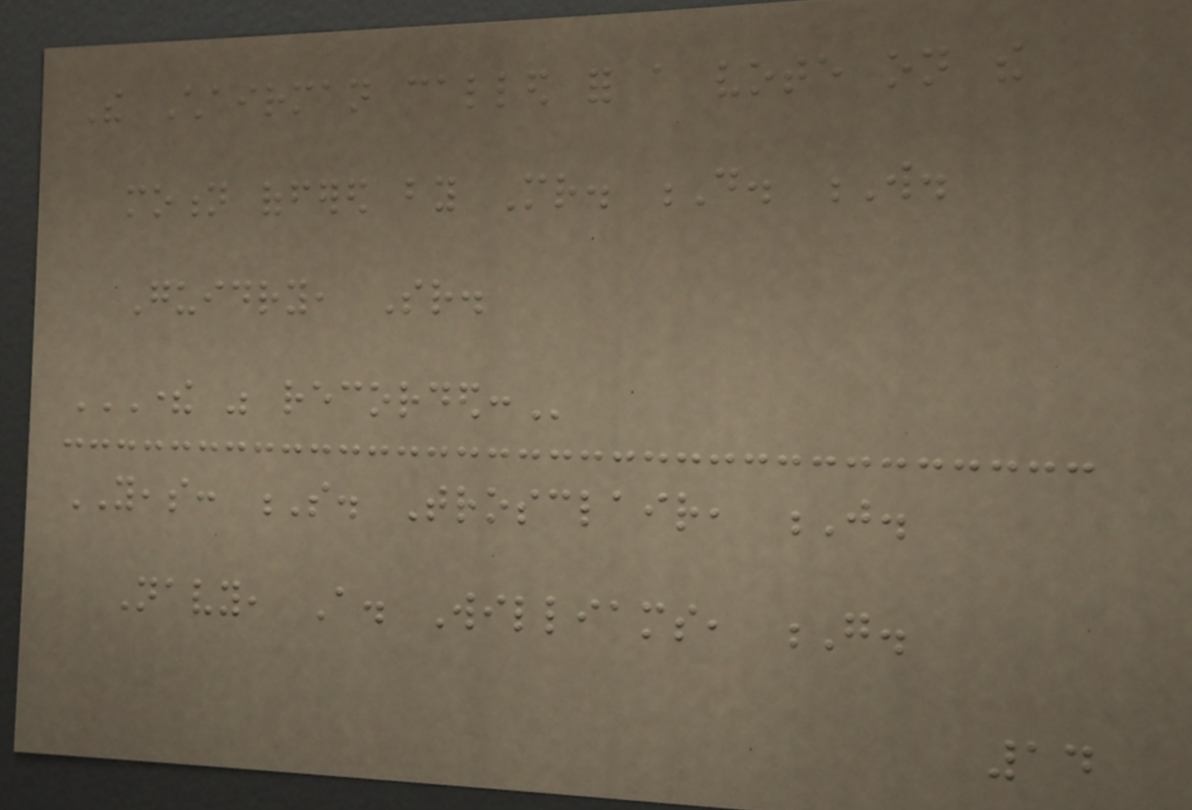The Chairman called for a vote on the
motion offered by Mr. D. W.
Guidry, Sr.
THERE WAS RECORDED:
YEAS: S. Trosclair, J.
Navy, A. Williams, G.
14
